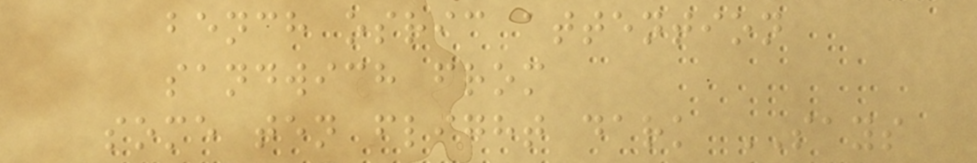bench osric attention
sandwich from
some ten flight dark SAYS
